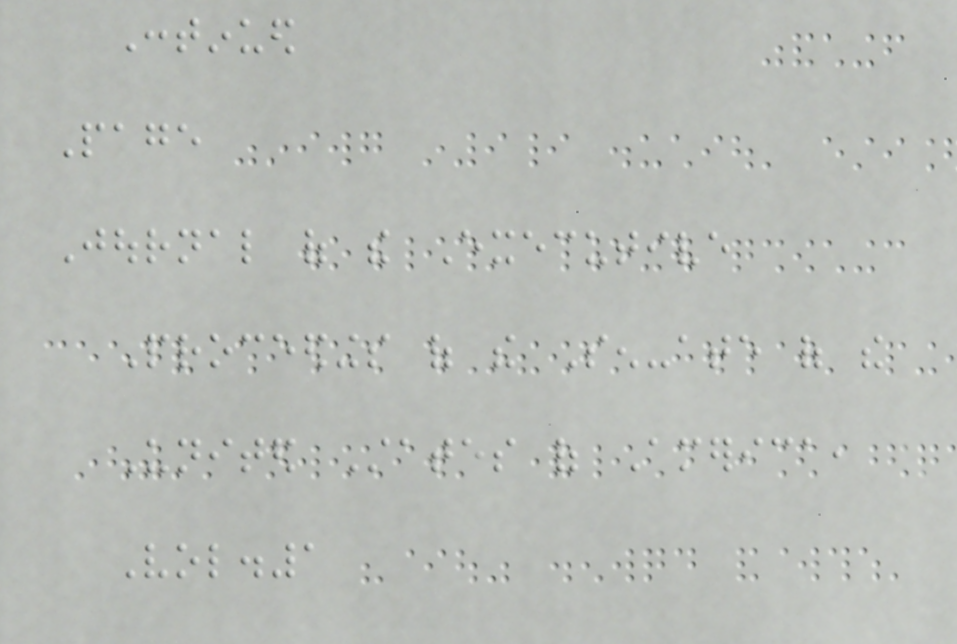Continued
Page
Journal of the Executive
Proceedings of the Sen-ate of the
United States of America,
Vol.1
